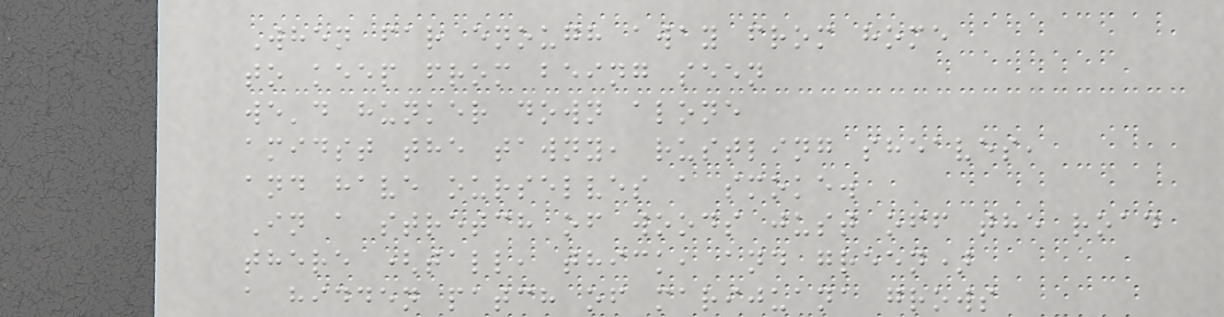When far enough away from home
to keep from being seen
we'd hunker down alone
amidst the tawny, rustling sheaves,
and have ourselves a smoke.
In a stretch of woods just off the road
there (tall, thick, and green)
a hidden patch of marijuana grows
